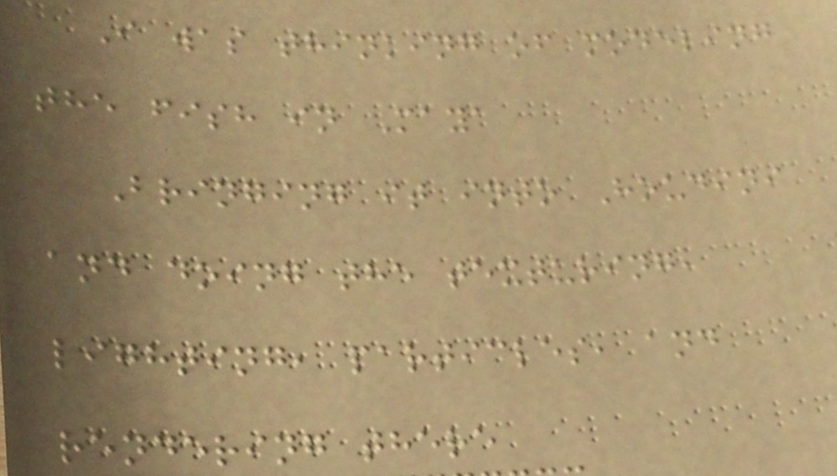I was thinking of modeling
the fish in Maya
Bringing it into Houdini
and doing the texturing,
lighting, particles, and
rendering there
